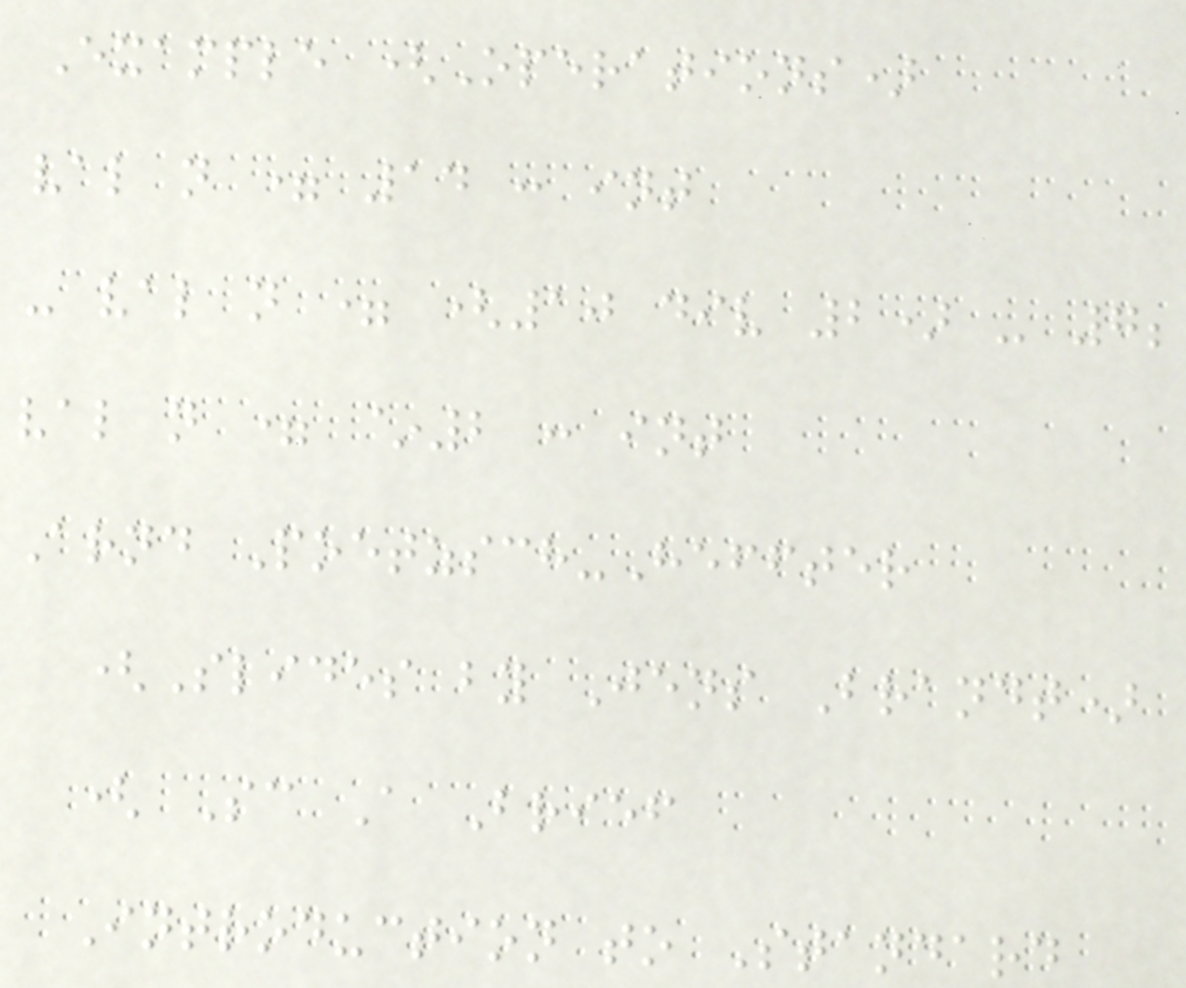Example (Operations)
val n = 14 : int
- val n = (10 div 2) - 7;
val n = ~2 : int
Arnd Poetzsch-Heffter
(Slides by Jens Brandt)
( Sc A Brief
Introduction to Standard
